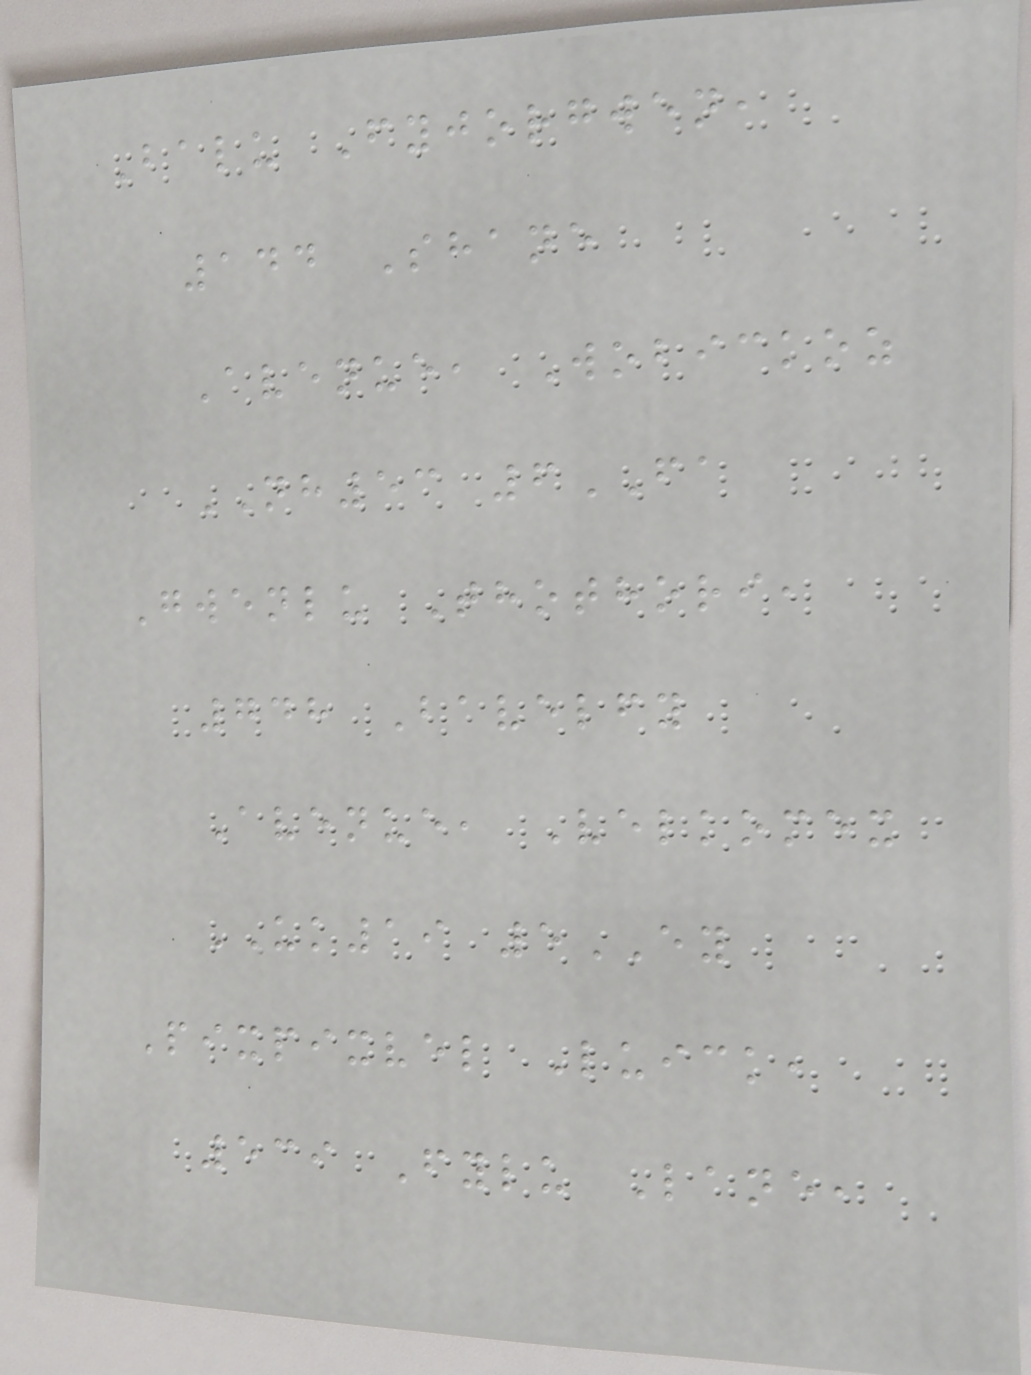Balu Fyjorgwen,
144 Shane
Avenue, Wobickoz
NH53 6FA
Gwenlu Thothori,
748 Bavelfy
Avenue, Velkomex
UK19 5EY
Pixpixvel Luick,
539 Fylu Lane,
